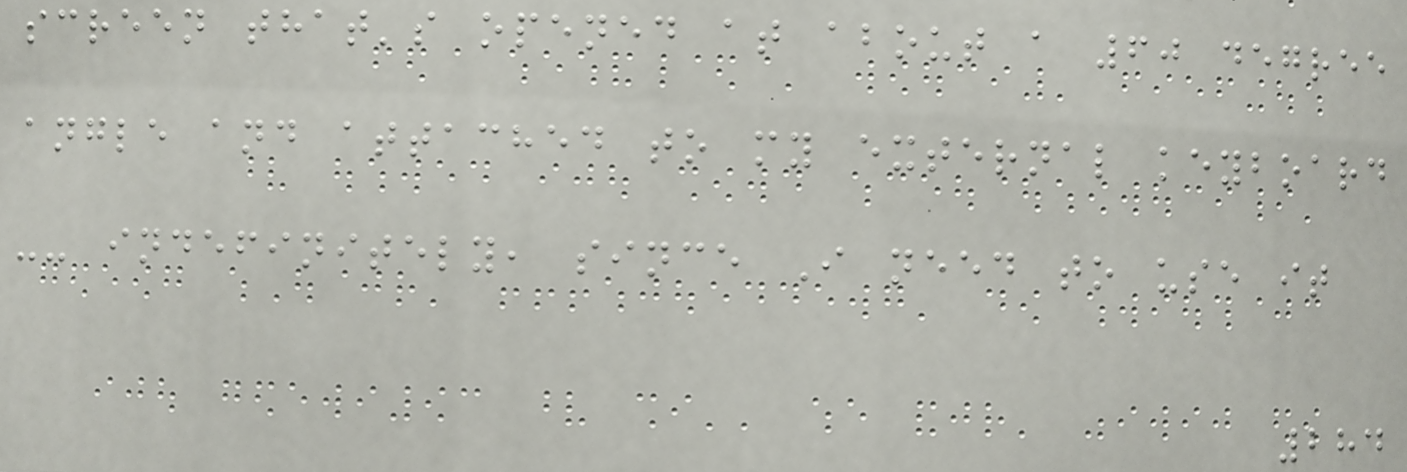screen that's opened at about a 60 degree
angle and attached to my external keyboard
-- indefinitely, since I need to use it
284
